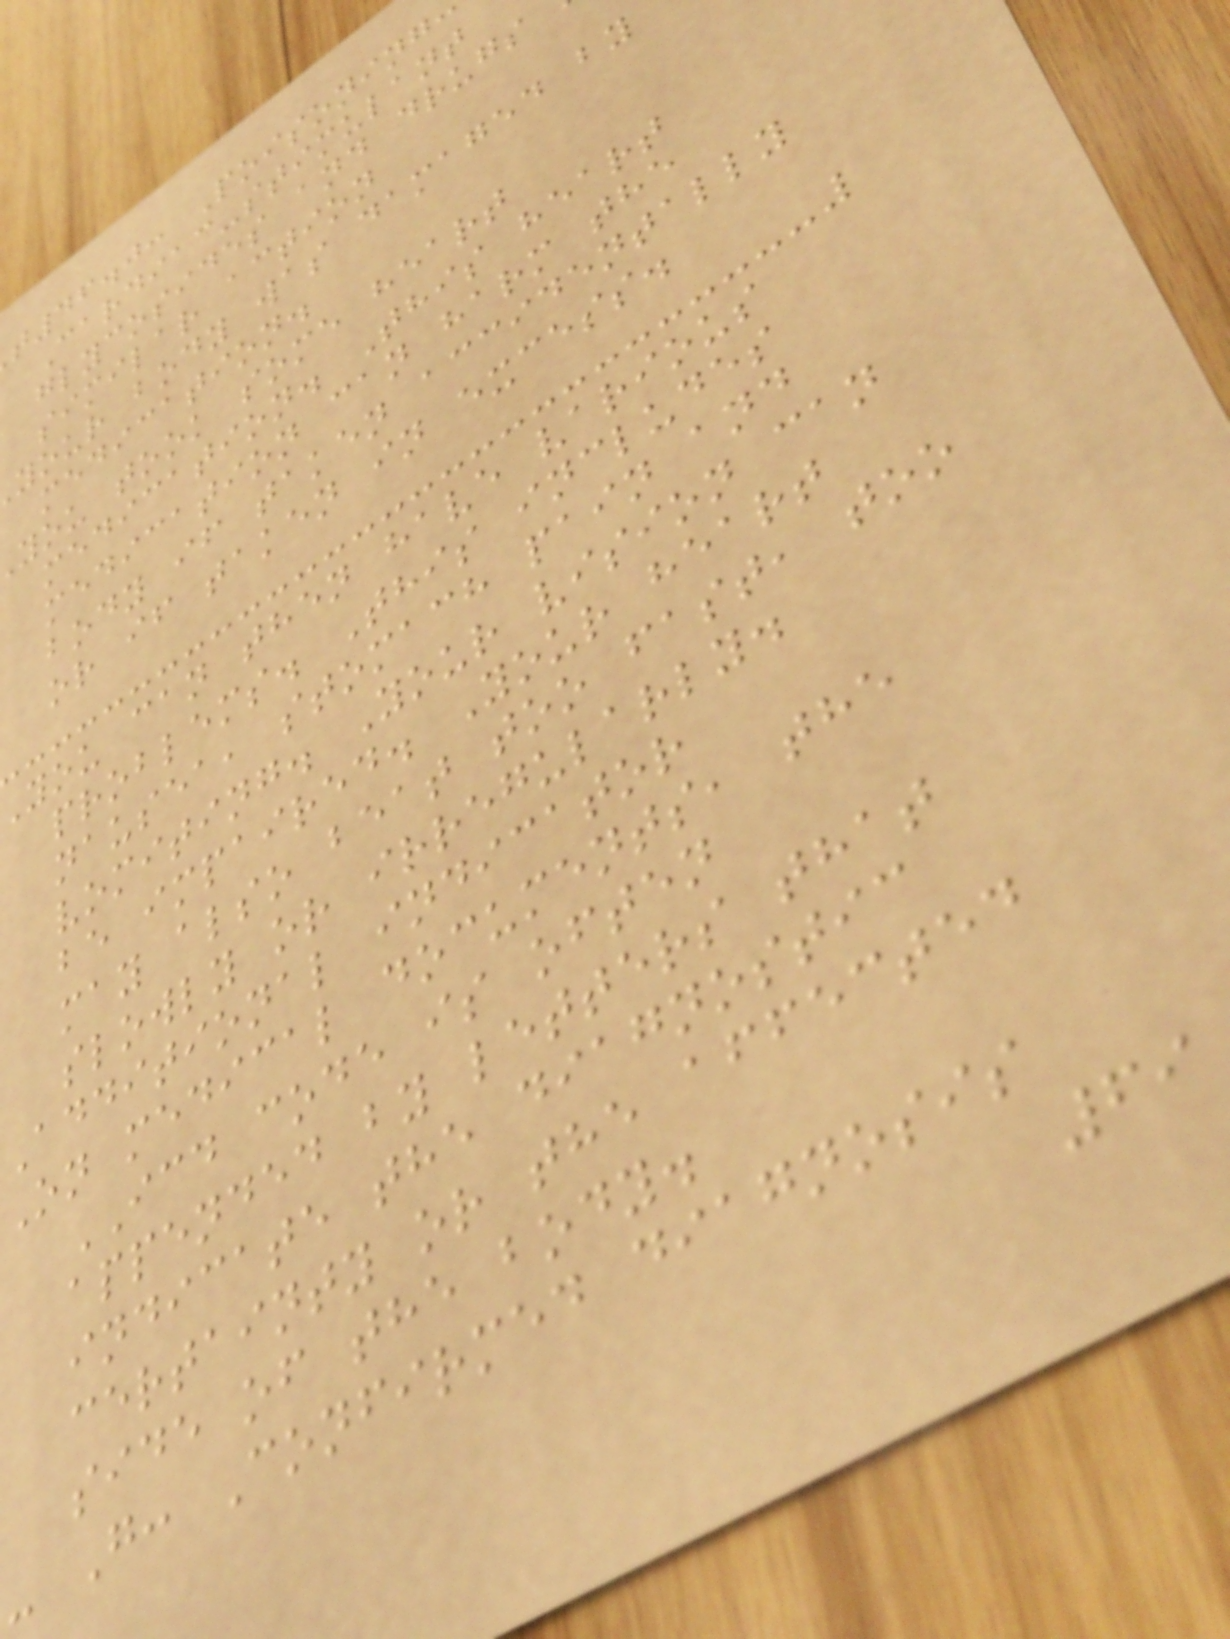t46.0: Poisoning
Cardiac-stimulant
glycosides and drugs
similar action
your body was damaged by
medication.
you took some heart
medication. This heart
medication can harm the
body if taken accidentally
or if taken in excess.
you can then have various
problems. This includes
nausea, stomach pain and
vomiting. Your vision can
be impaired. Your heart
may also beat too fast, too
slowly or irregularly.
Additional indicator
On medical documents, the
ICD code is often
appended by letters that
indicate the diagnostic
certainty or the affected
side of the body.
- G: Confirmed diagnosis
69
